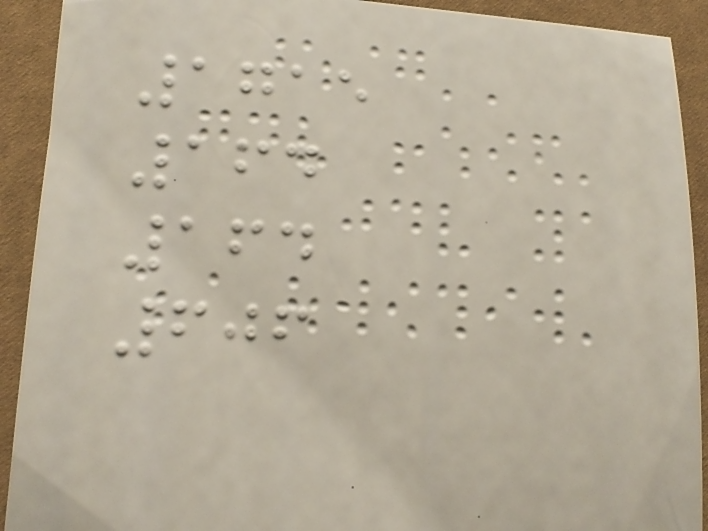1715
164
164
606
